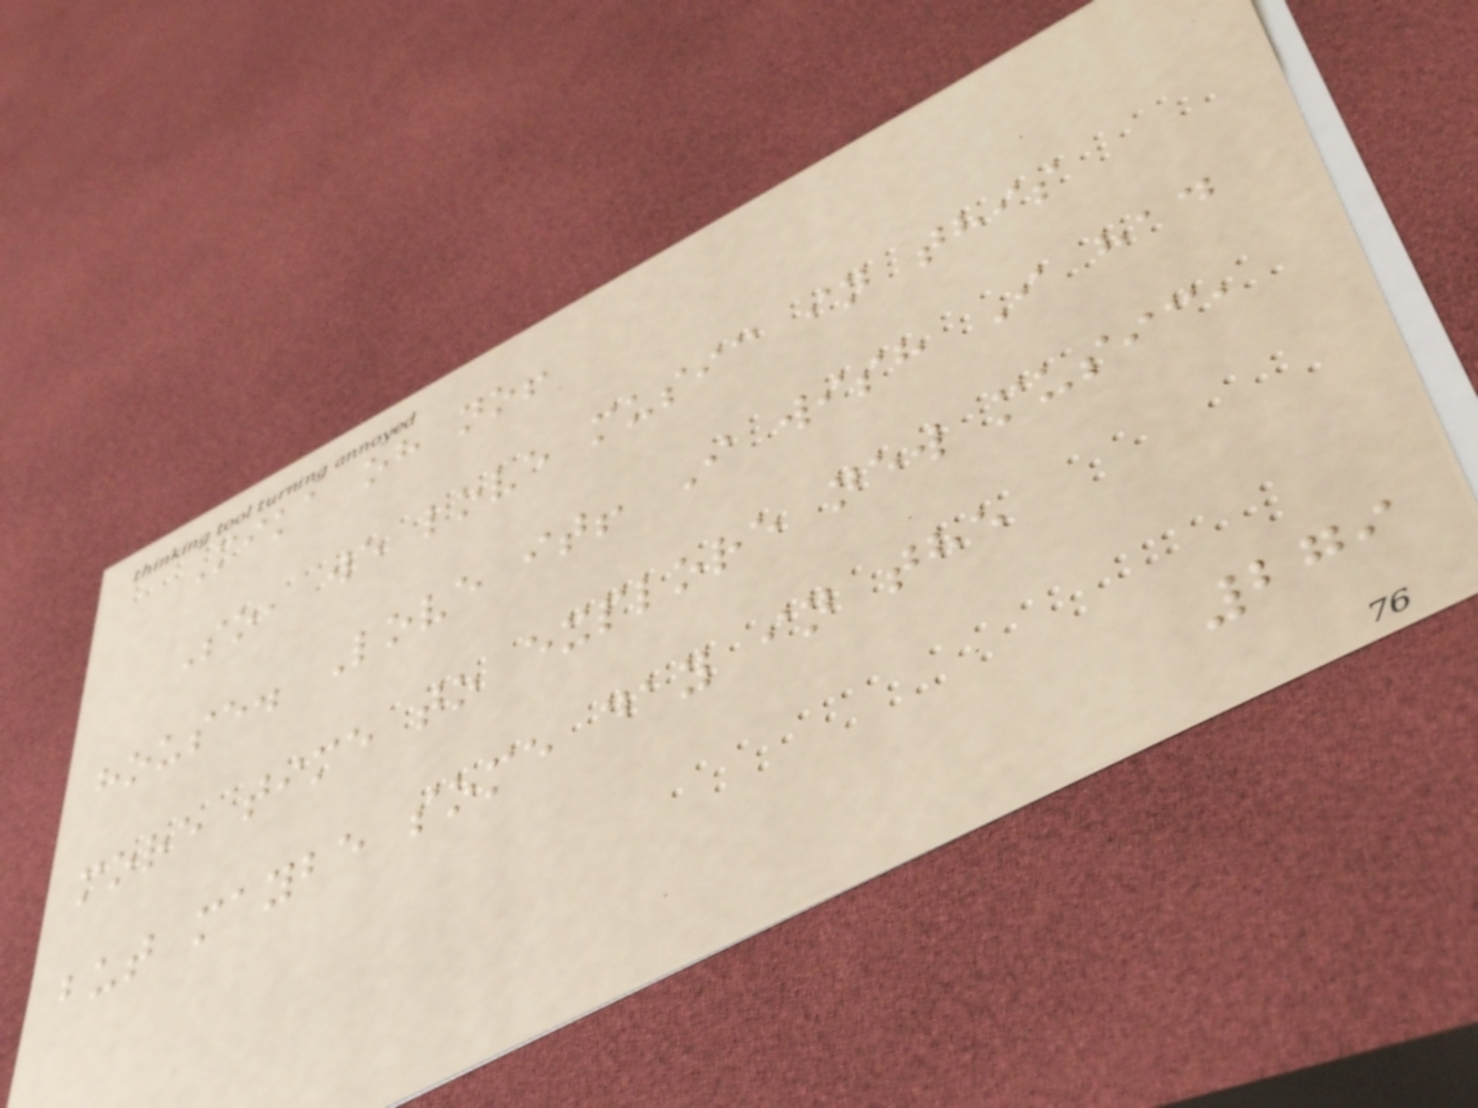Mika oh no!
So, we love music in this
house. Love it! I wish I had
more time to explore new music,
but maybe some day in the
279
